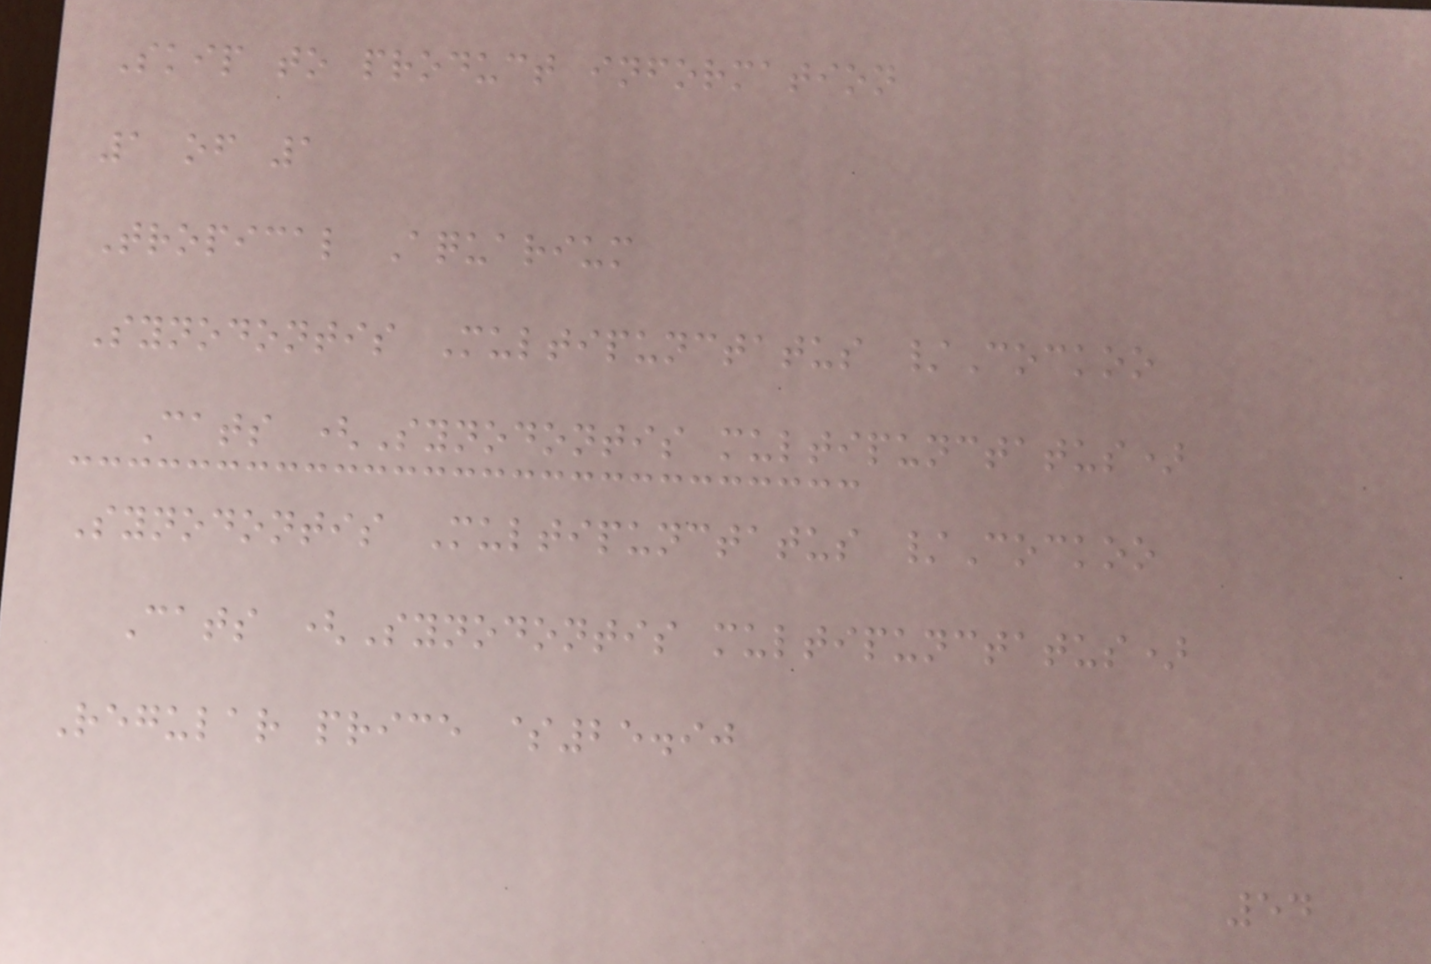Skip to product information
1 of 1
Tropical Aquarium
Synodontis Multipunctatus /Cockoo
Cats (Synodontis multipunctatus)
Synodontis Multipunctatus /Cockoo
Cats (Synodontis multipunctatus)
Regular price $25.90
54
